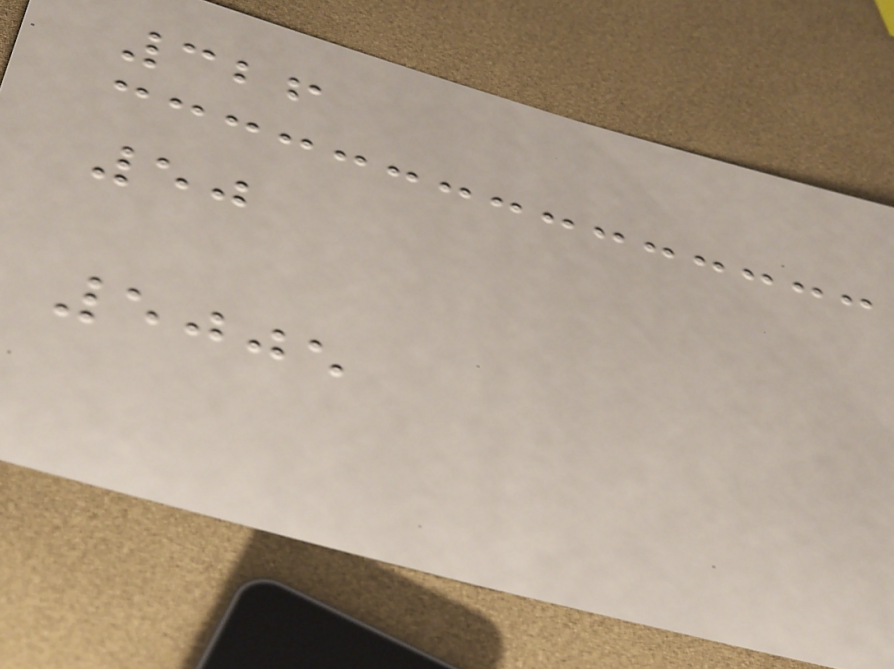326
50
5005
